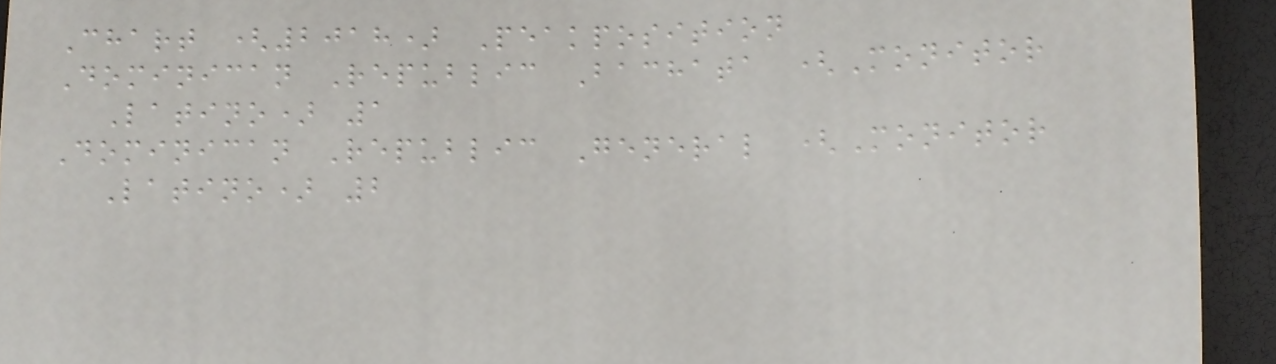Chart (2018) Peakposition
Dominican Republic Bachata (Monitor
Latino) 1
Dominican Republic General (Monitor
Latino) 2
